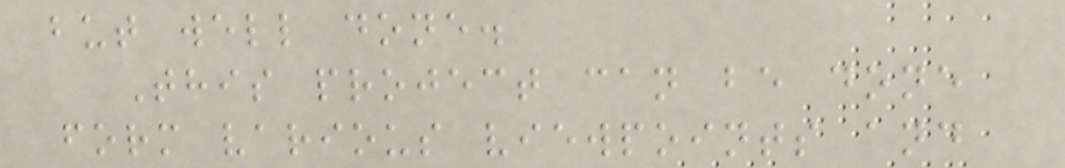but well done.
This project can be done
form various viewpoints and
